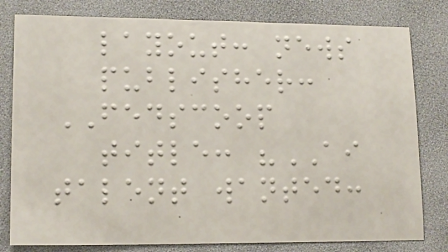layout: news
publisher:
FEDSCOOP
title: "AI
talent wanted:
